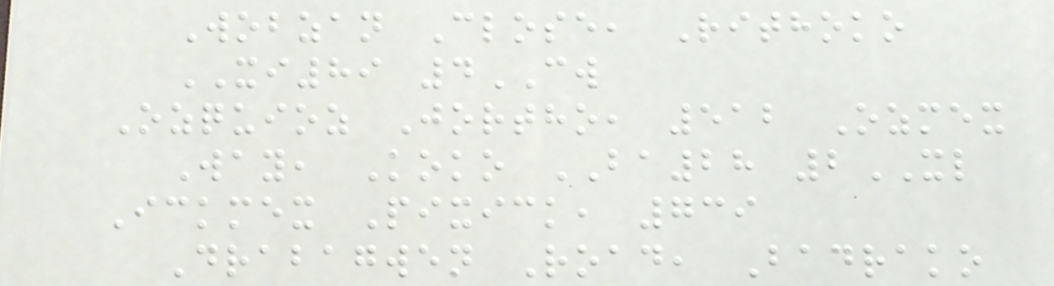Wobzan Close, Rithoko
XI89 4CW
Ozquioz Jortho, 512 Ozmex
Way, Koko BA28 2XL
Ickmex Pixick, 739
Drabagwen Road, Badrako
